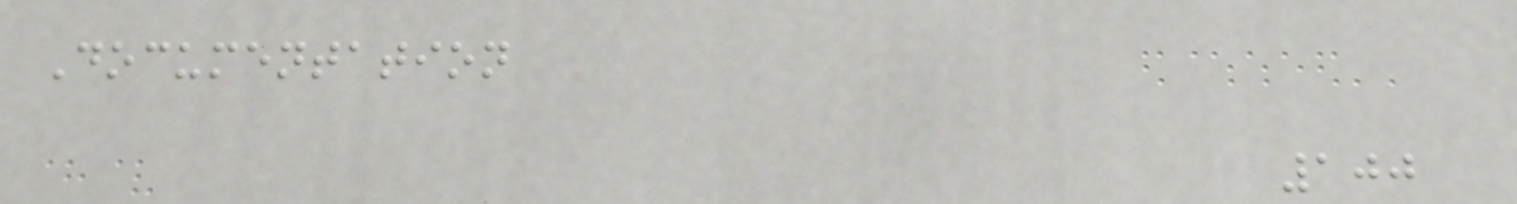Documentation
100
